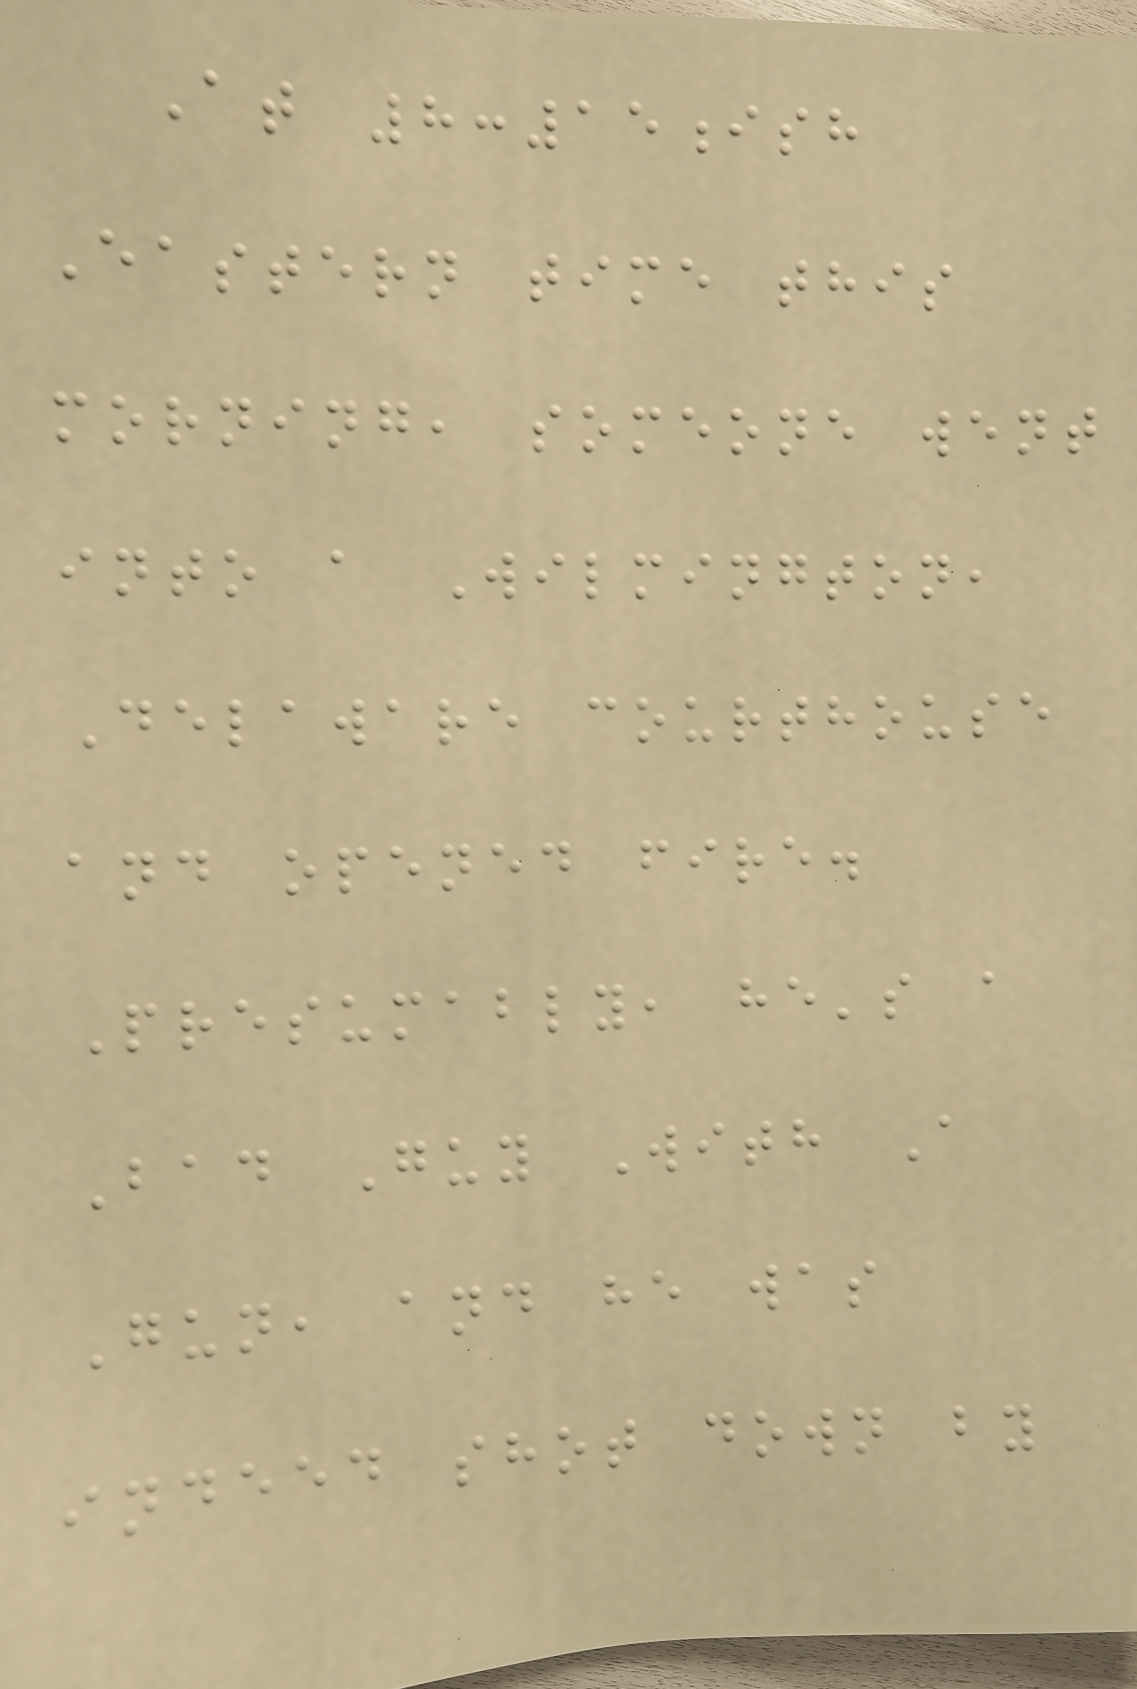At 8:15ish
Eastern time this
morning, someone went
into a Wilmington,
Delaware courthouse
and opened fire.
Presumably, he's a
Bad Guy With A
Gun, and he was
indeed shot down by
